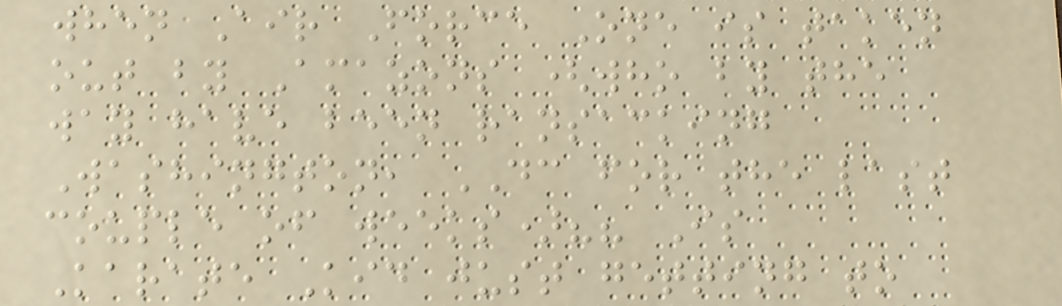when Air Force One is taken
out by Amazons (who by the
way have been ransacking
Washington, DC for the last
couple of weeks)?? Is
Karate Kid just getting to
